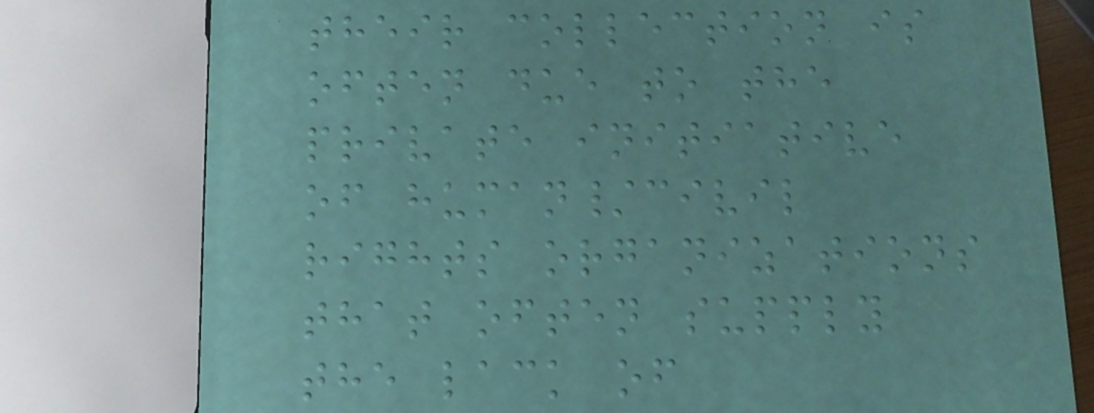their collection is
often due to the
private initiative
of human/civil
rights organizations
that often supply
the lack of
